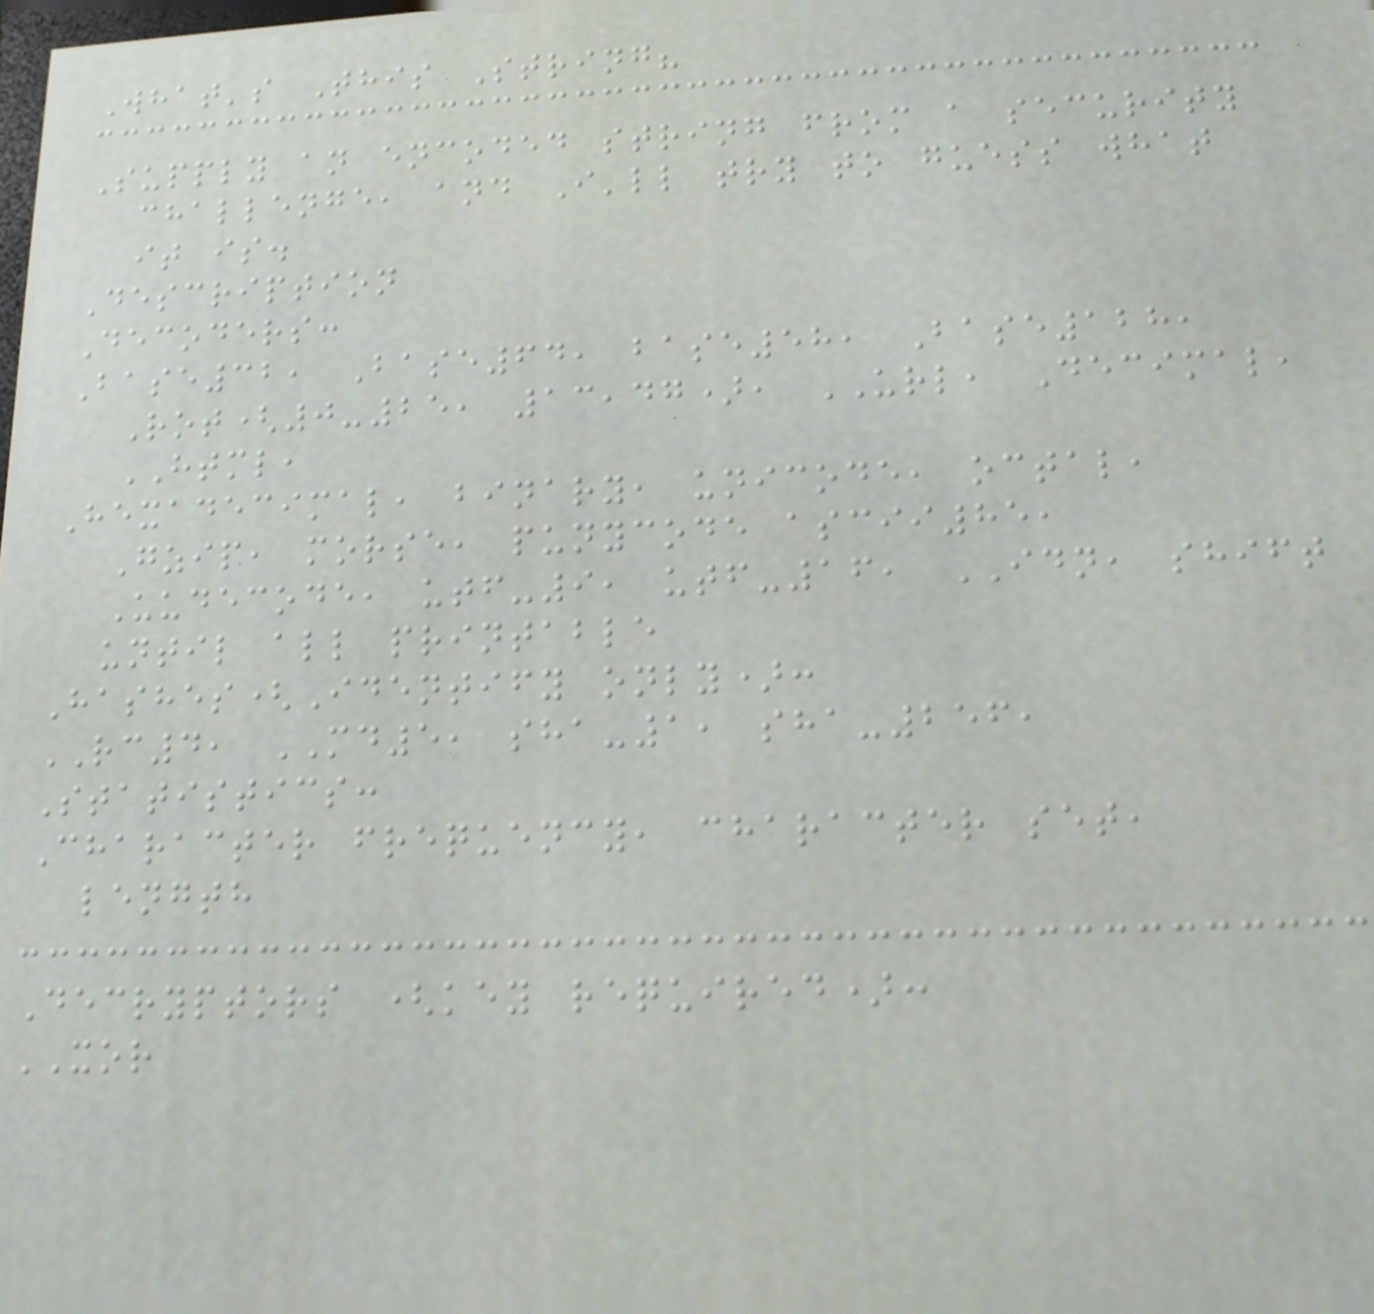What's This String?
Supply an encoded string from a security
challenge, and I'll try to guess what
it is.
Description
Decoders:
Base32, Base64, base58, Base128,
Rot(0-25, 13,47), URL, Decimal,
HTML,
Hexadecimal, binary, unicode, octal,
Gzip, morse, punycode ascii85,
Uudecode, utf-9, utf-16, IDN, shift
until all printable
Hashes(Identify only):
RC4, MD5, sha-1, sha-256,
Statistics:
Character frequency, character set,
length
Decryptors (key required):
XOR
